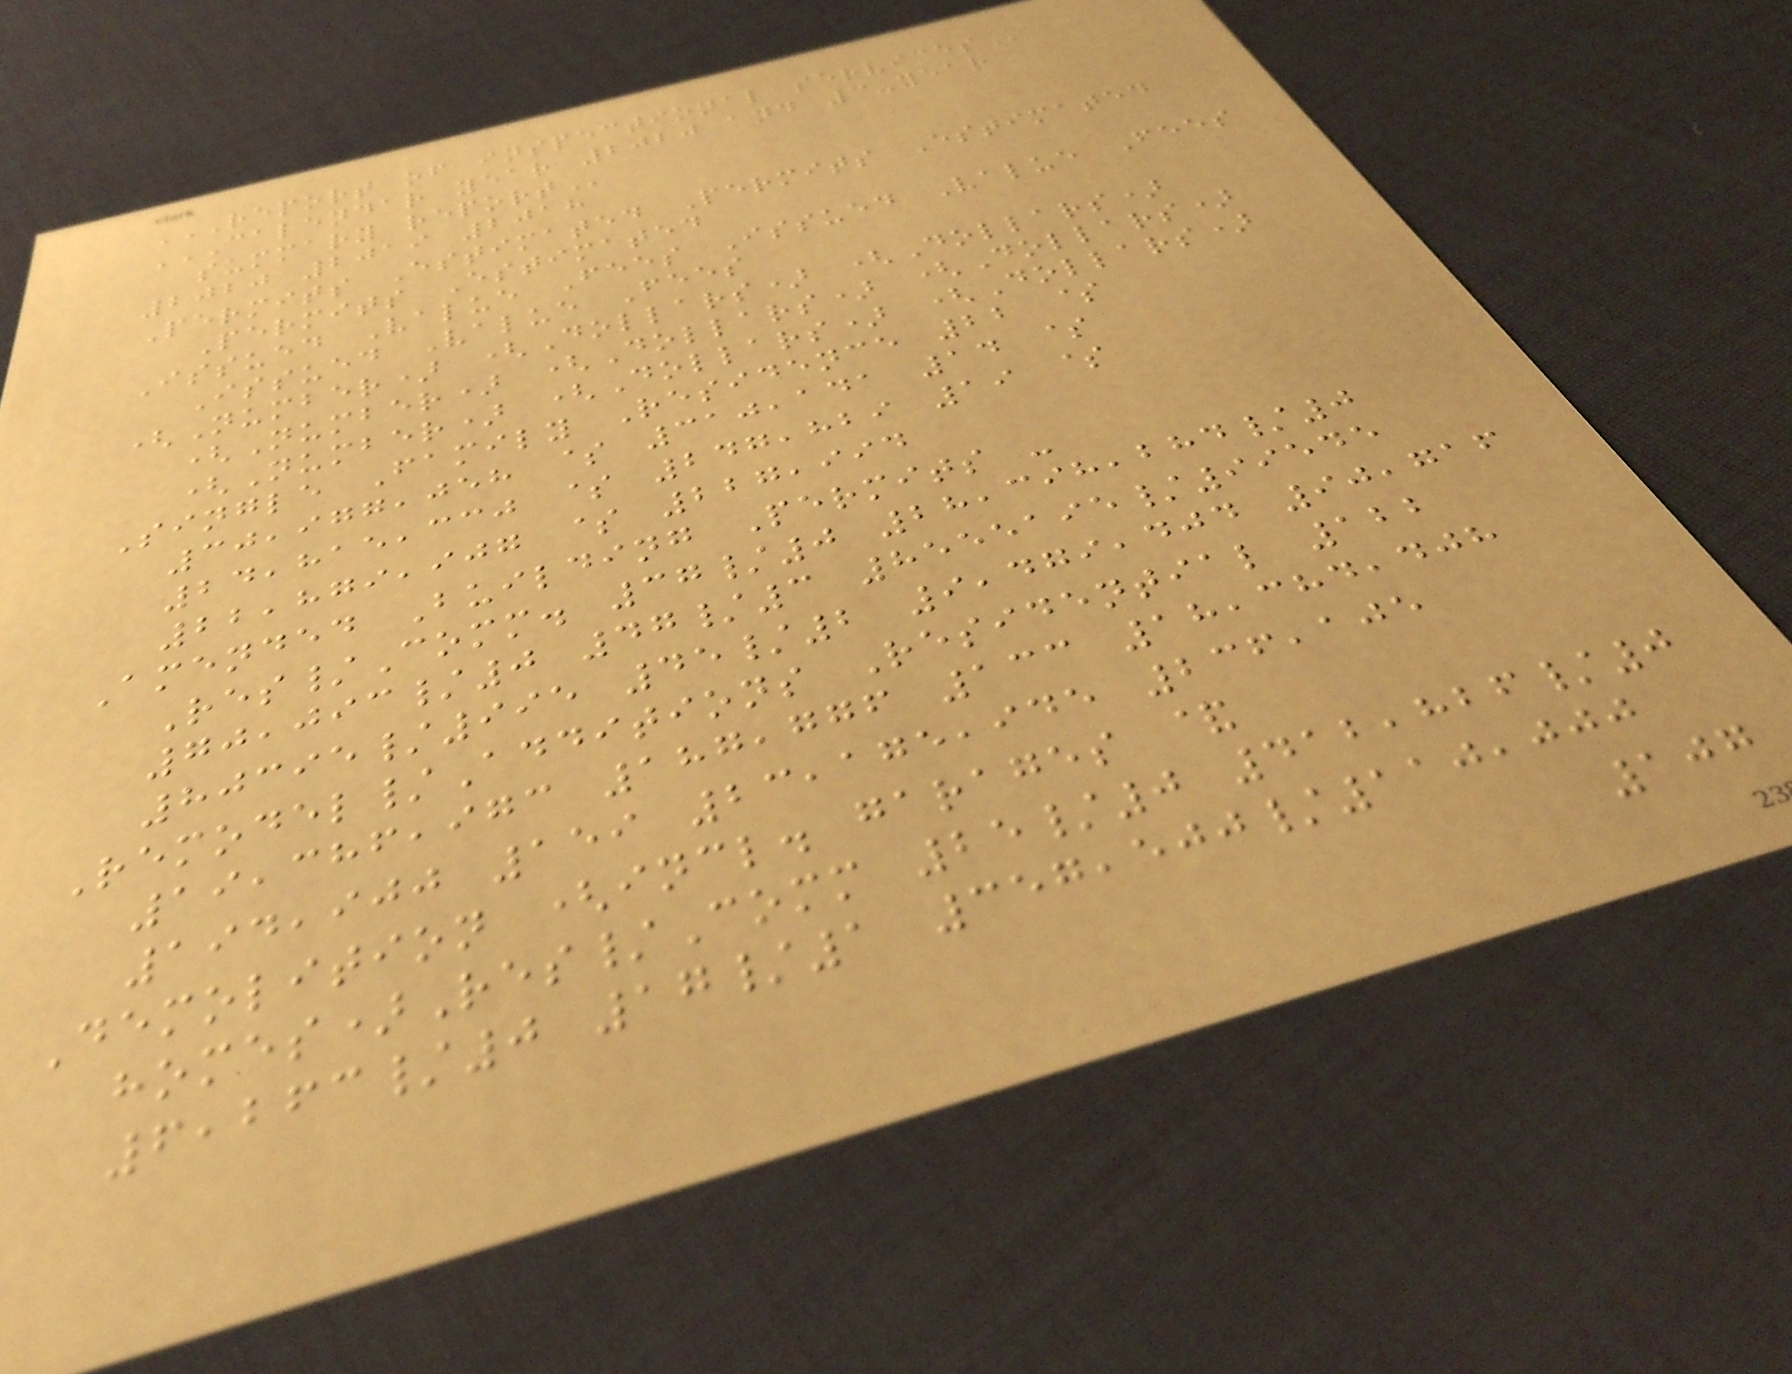REPORT OF INSPECTIONAL SERVICES
CALENDAR YEAR 2020 AND 3-YEAR
SUMMARY REPORT
2020 2019 2018
Permits Estimated Permits Estimated
Permits Estimated
Issued Value Fees Issued Value Fees
Issued Value Fees
(Number) (Dollars) (Dollars)
(Number) (Dollars) (Dollars)
(Number) (Dollars) (Dollars)
Single Family Residence 22 $
30,977,058 $ 310,141 14 $
24,815,330 $ 247,829 19 $
22,879,907 $ 227,994
Amended Building Permits -
Res/Comm. 37/0 28,398,284/0
70,093/0 47/3 8555195/99545
80395/995 45/2 9,479,404 90,716
Remodel/Additions Residential 122
19,386,973 187,776 133 18,384,408
194,900 159 23,175,945 236,105
Demolition (incl. garages &
homes)Res/Comm 25/0 412,826/0
6,263/0 17/1 357,500/110,000
107
